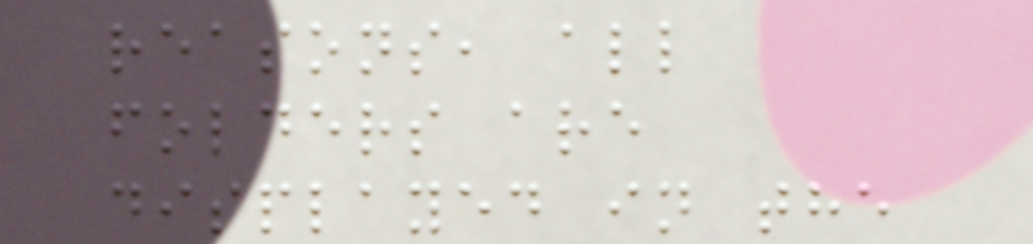reasons, all
folders are
displayed in the
